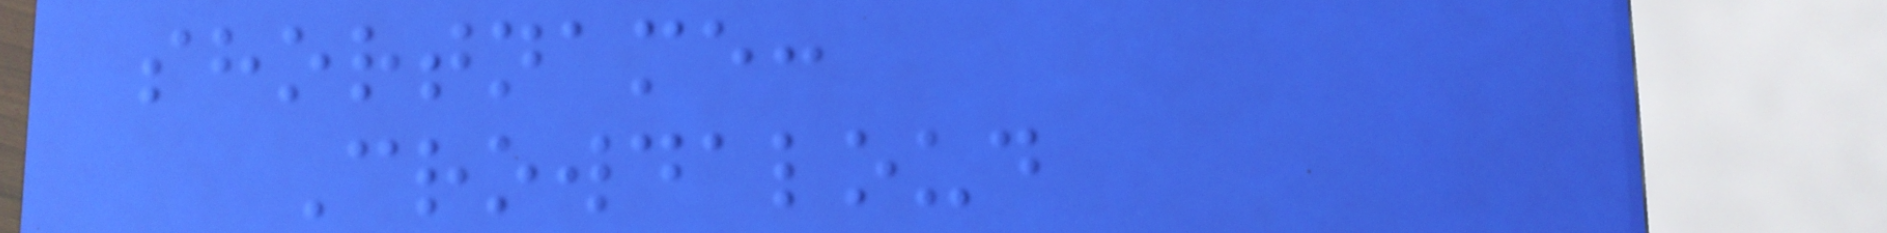shortname:
Crowdaloud
